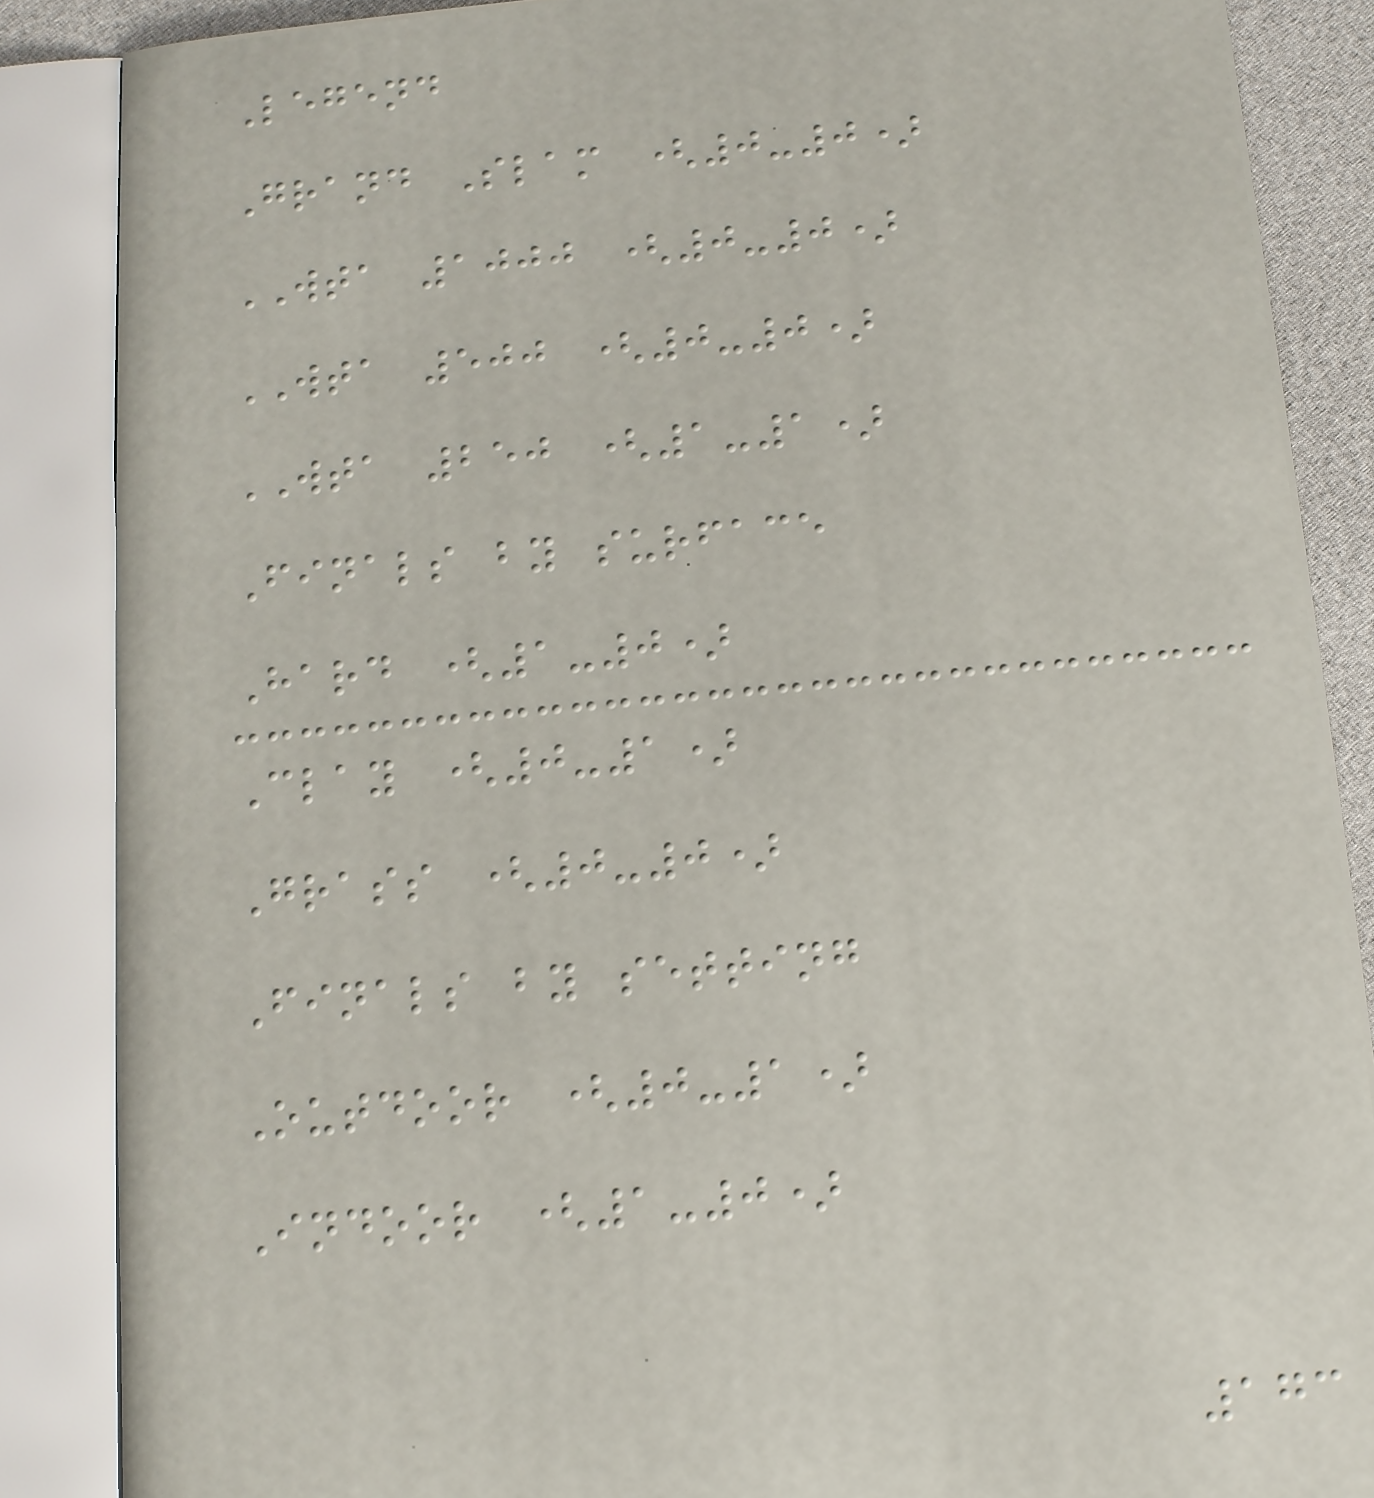Legend
Grand Slam (0-0)
WTA 1000 (0-0)
WTA 500 (0-0)
WTA 250 (1-1)
Finals by surface
Hard (1-0)
Clay (0-1)
Grass (0-0)
Finals by setting
Outdoor (0-1)
Indoor (1-0)
173
